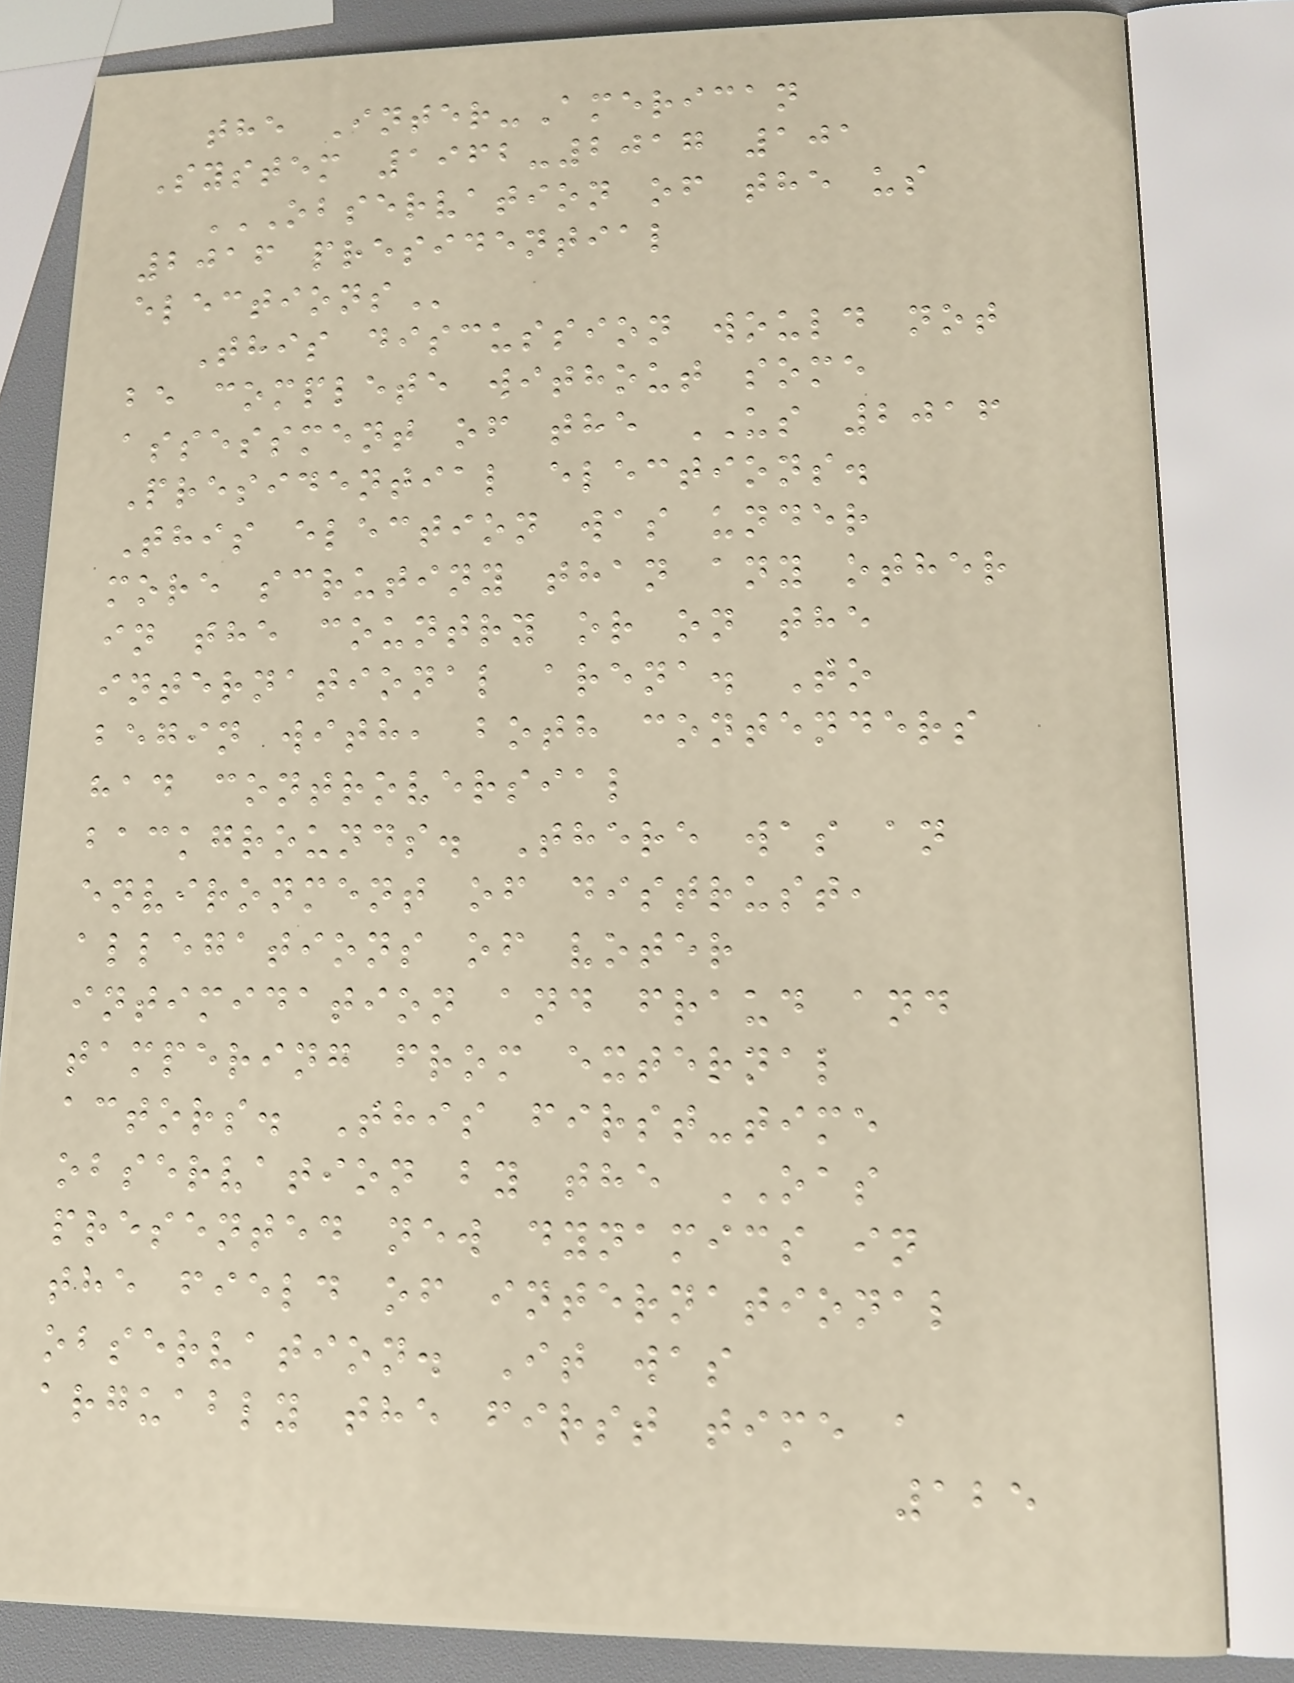the Inter-American
System 1962-2017 101
OBSERVATION OF THE US
2016 PRESIDENTIAL
ELECTIONS
This discussion would not
be complete without some
assessment of the US 2016
Presidential elections.
This election was under
more scrutiny than any other
in the country or on the
international arena. To
begin with, both contenders
had controversial
backgrounds. There was an
environment of distrust,
allegations of voter
intimidation and fraud and
tampering from external
actors. This first-time
observation by the OAS
presented new dynamics in
the field of international
observation. It was
arguably the first time a
125
